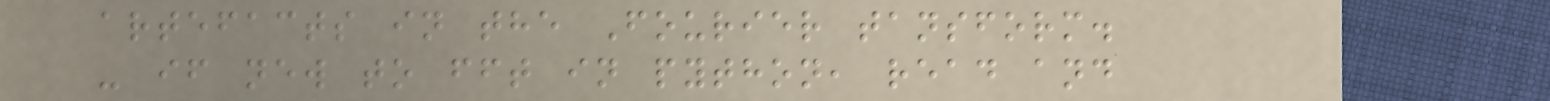artefacts in the Fourier tansform.
- if new to fft in python, read and
